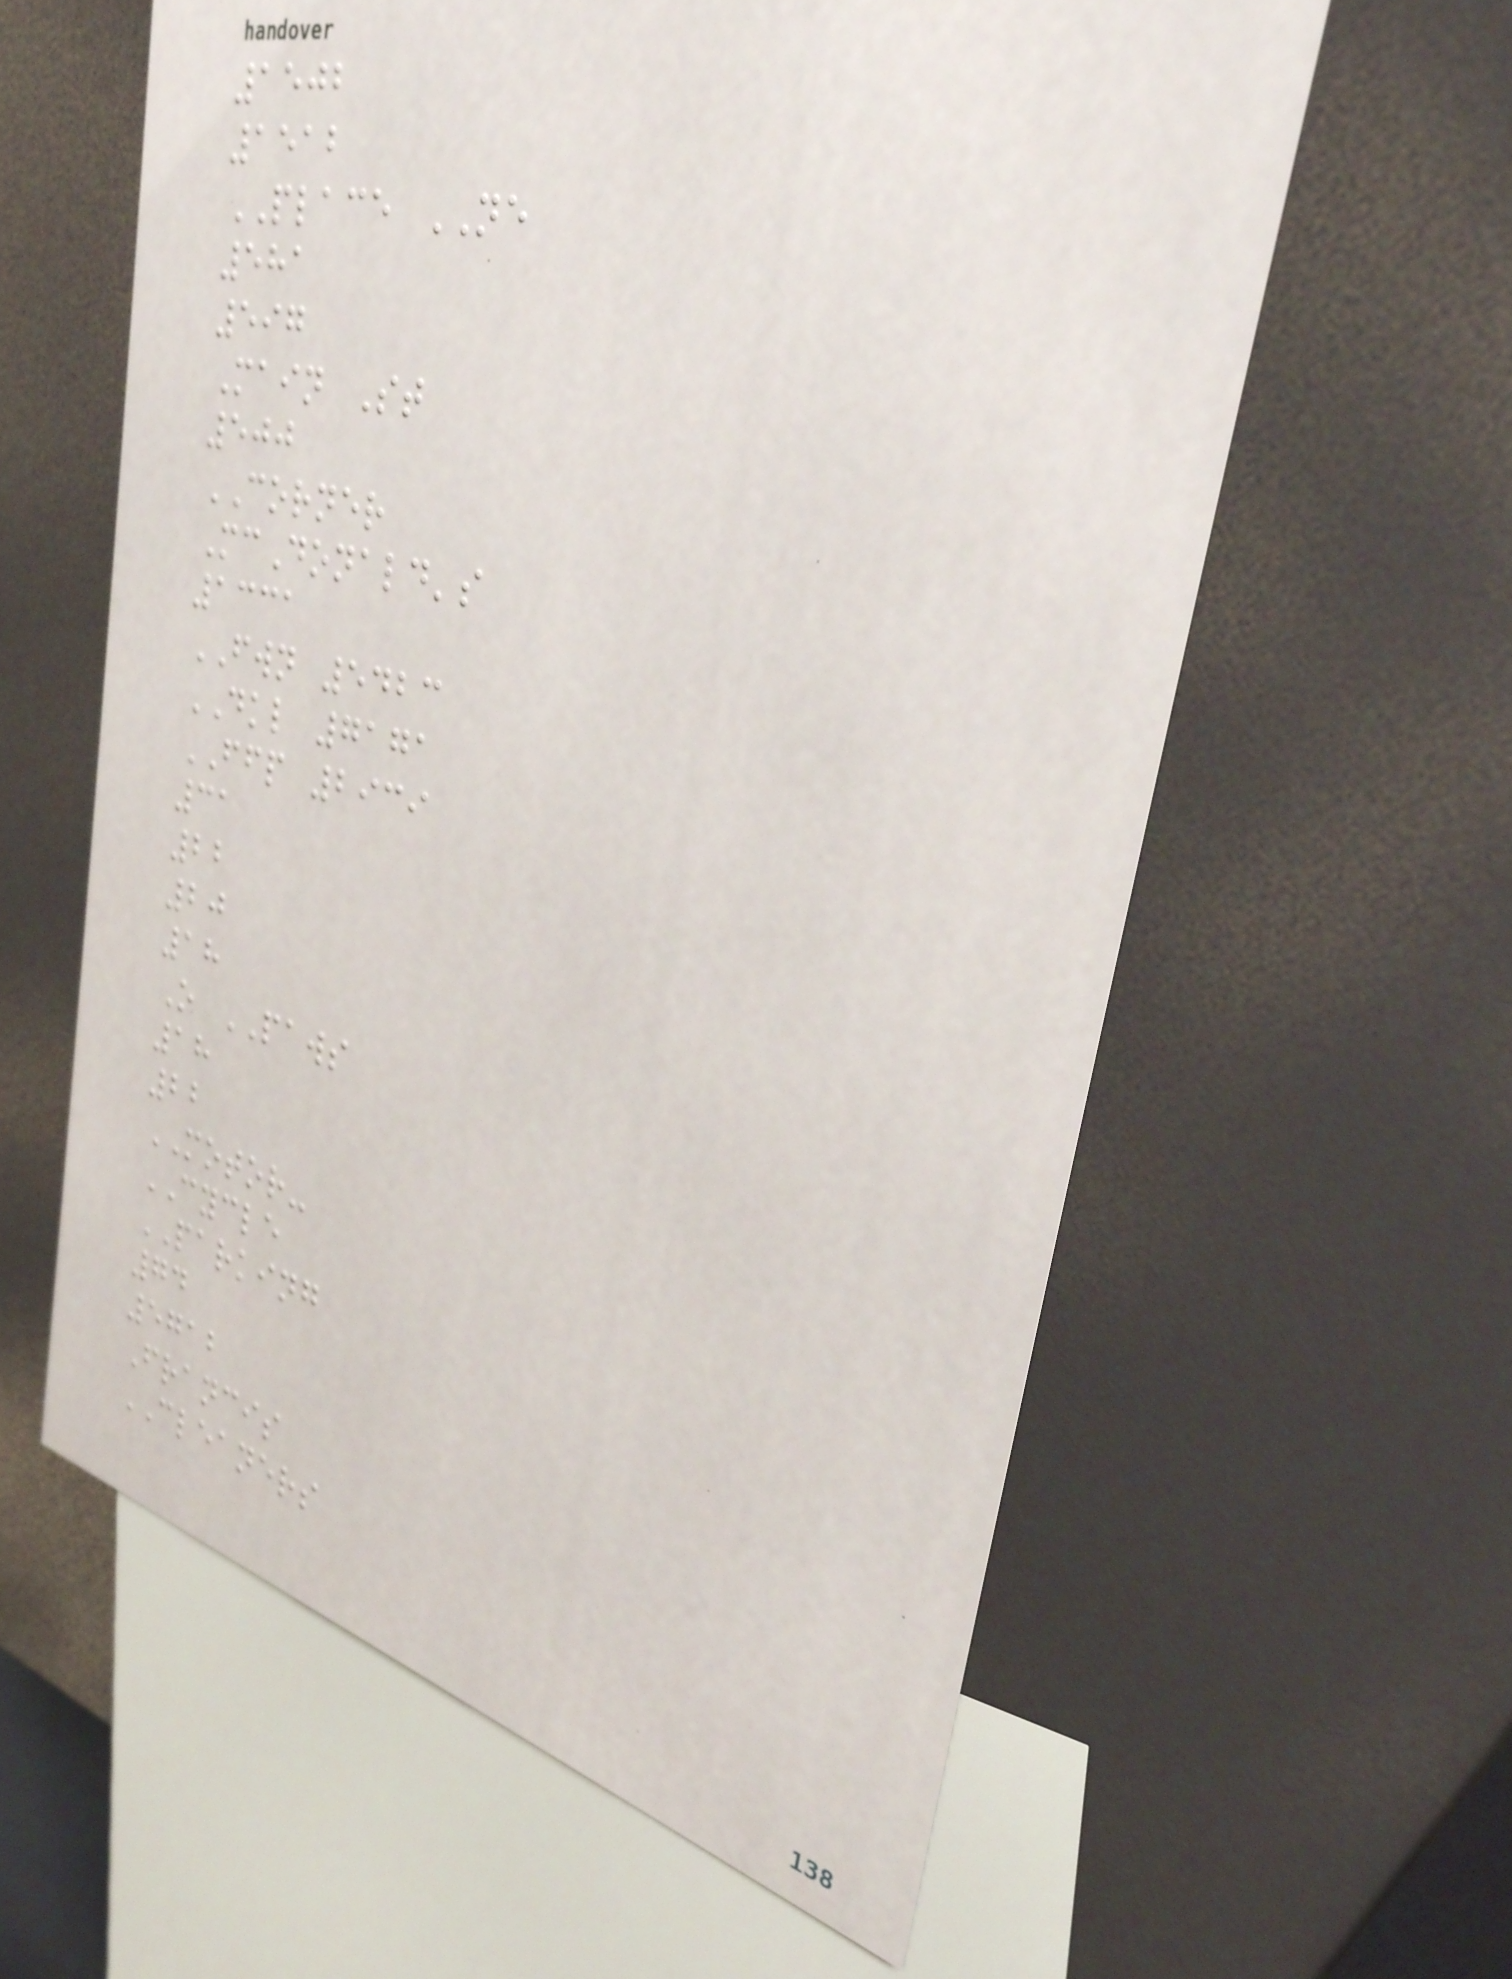1502
1512
PLACE NE
581
597
Main St
500
CORNER
McDonald's
1331
FWN 5423
DKL 7171
FFP 2939
31
22
20
18
O PAWS
18
22
MOTOR-
CYCLE
PARKING
74
5712
Francis
CLEANERS
